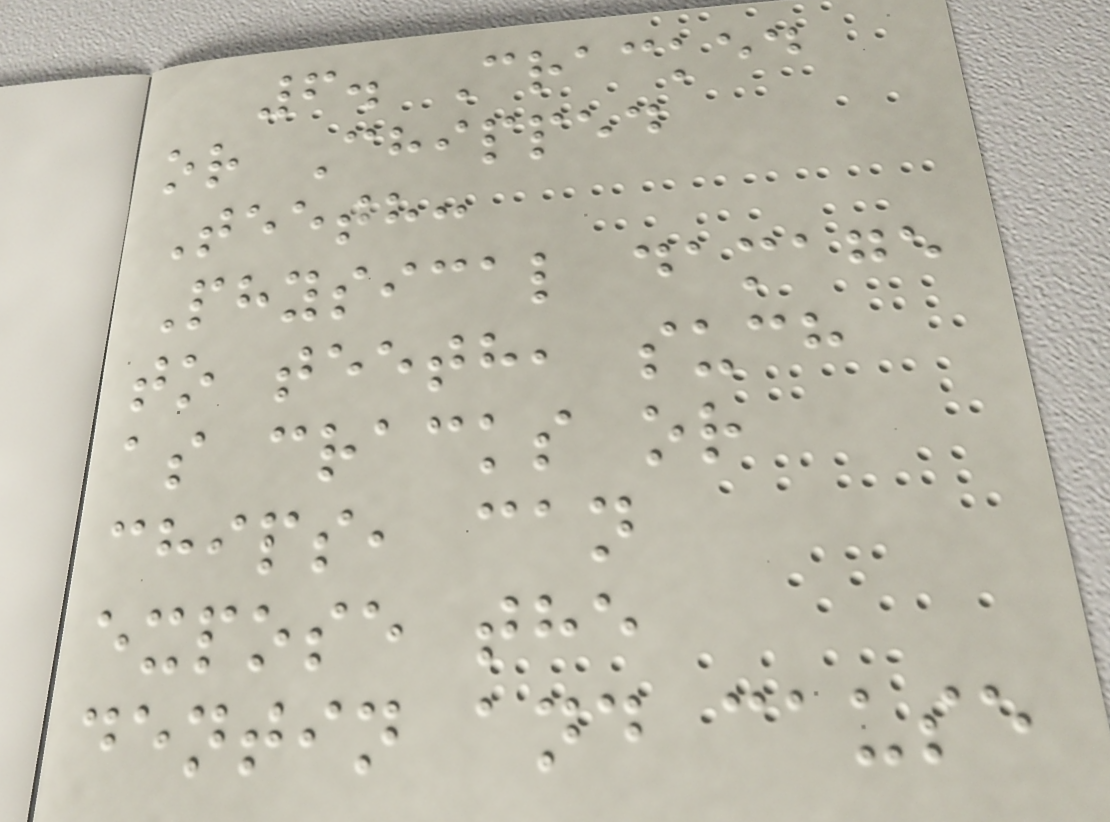6. Cracked
or Chipped
Teeth:
Physical damage
to teeth, such
as cracks or
chips, can
expose the
dentin and cause
